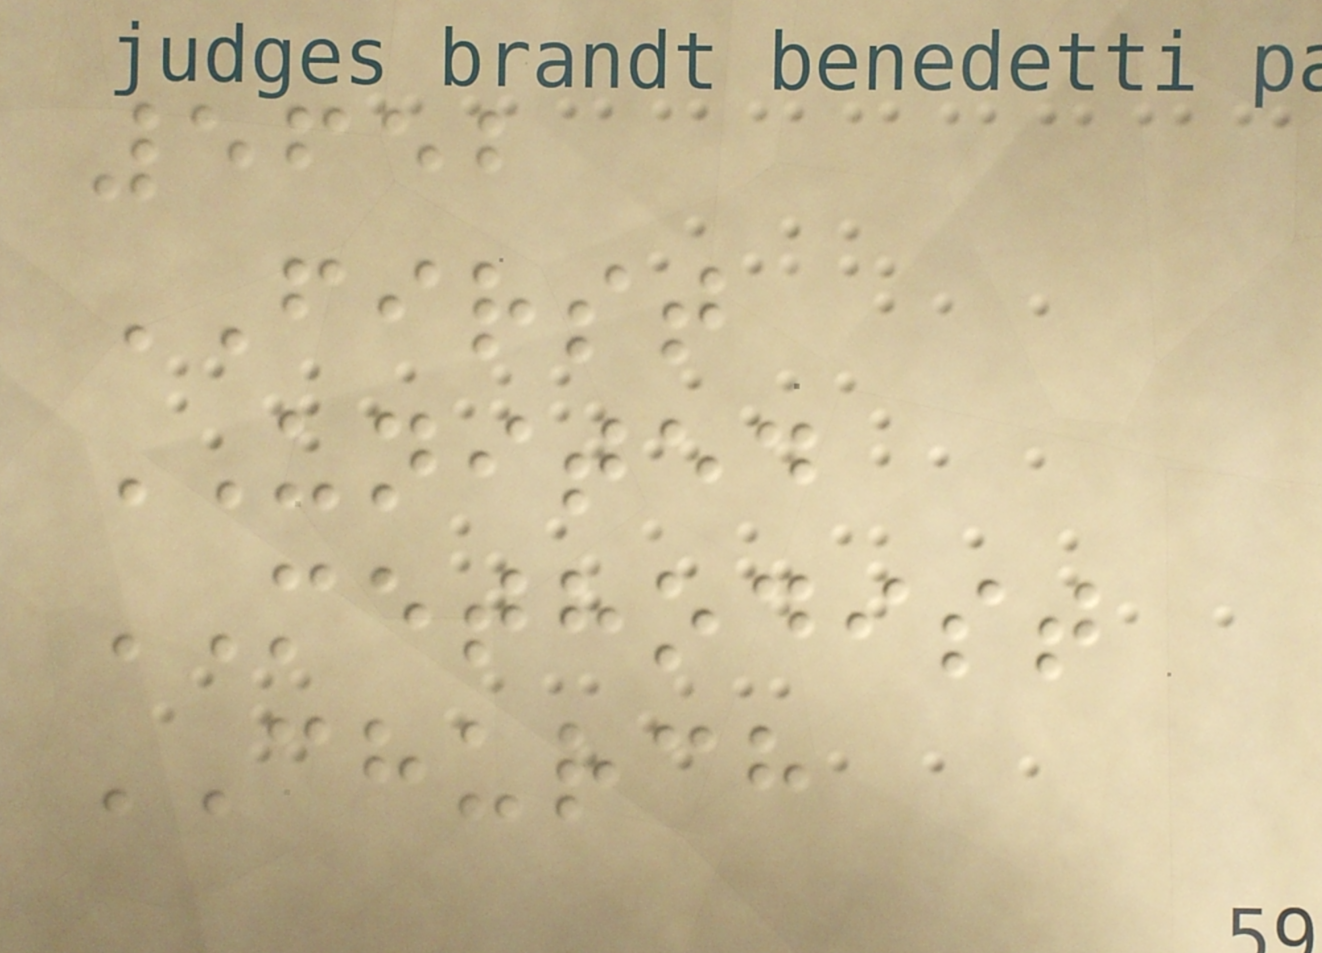5652
FIRST
UNITED
METHODIST
CHURCH
